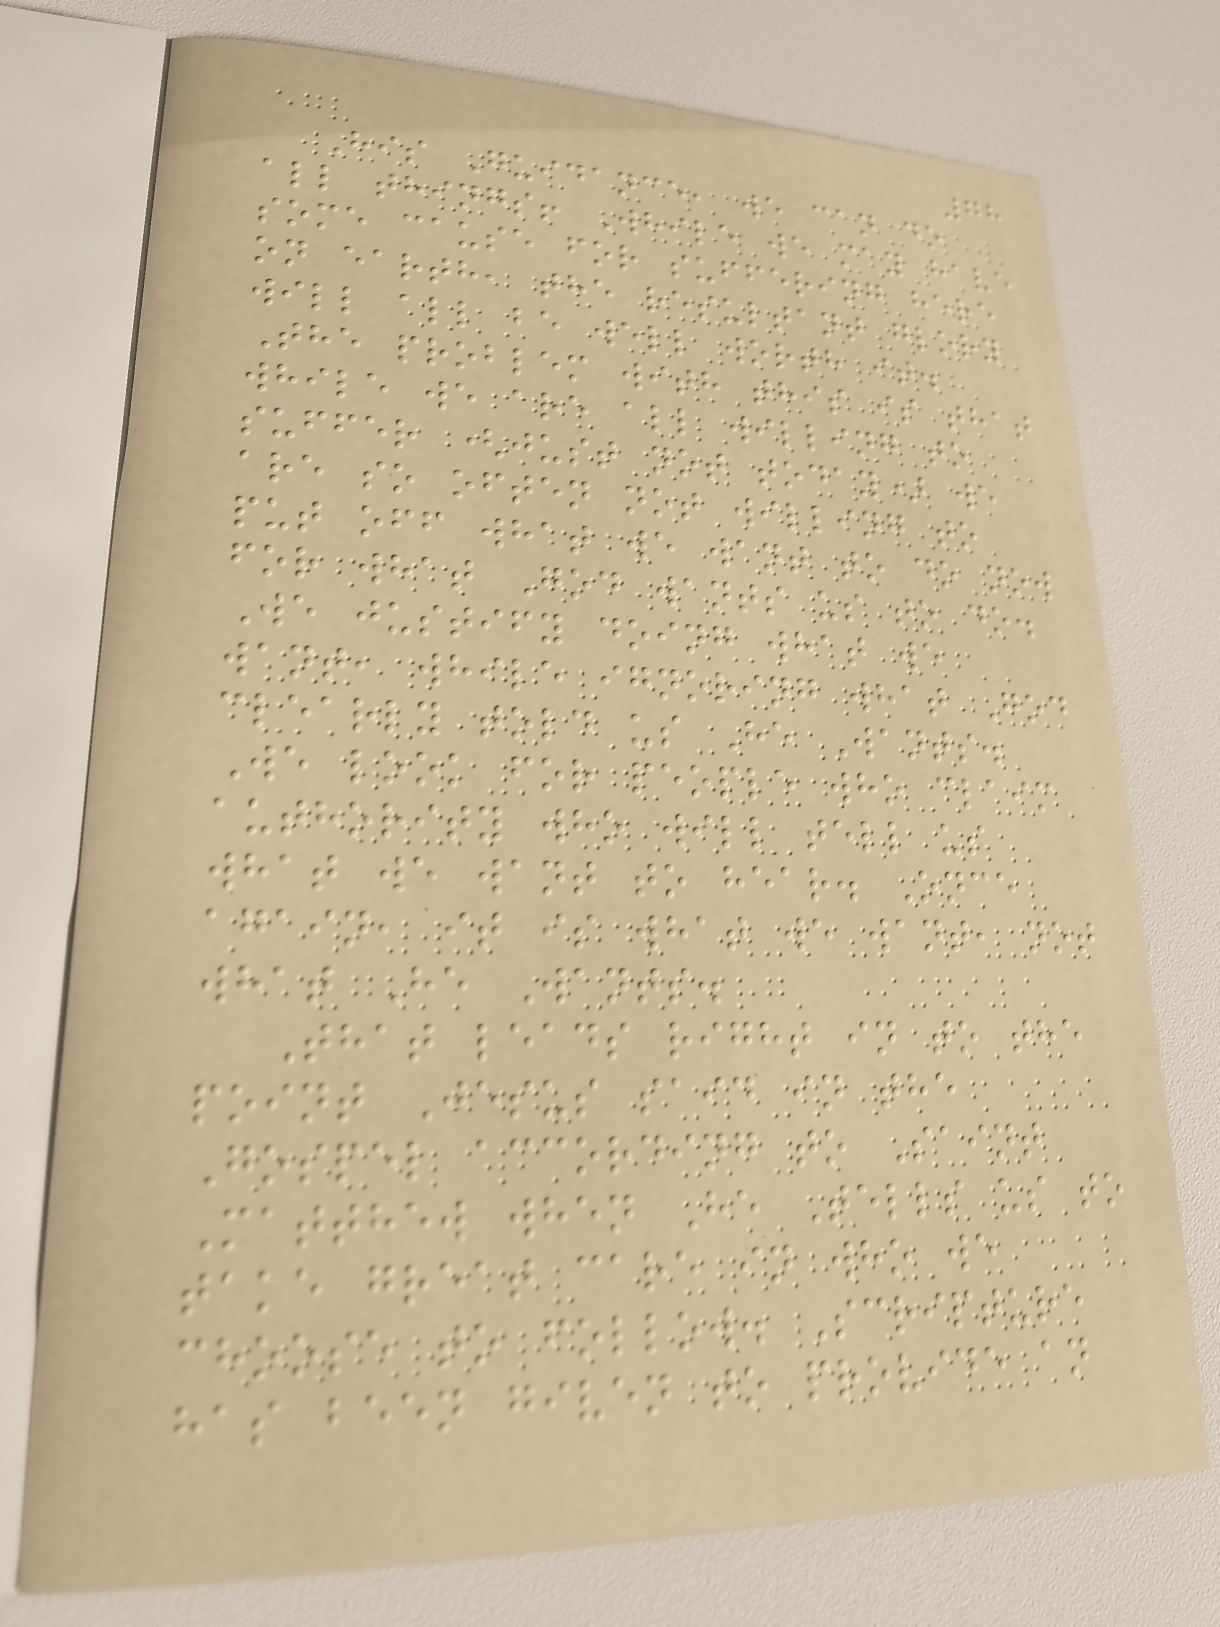78
His Guidance, we can do
all things! While we may have
some cause for suffering here
on earth, the resultant glory
will all be well worth it.
The problem with this is that
while we are all willing to
suffer (just not today) we
are so often not willing to
put off what we want to do now
for what God wants us to do.
We justify doing what we
want, while ignoring what God
clearly told us He Wants.
We look for people who claim
authority who will tell us
what we want to hear. Once
again, it is what we want, not
what He Wants.
That leads right in to the
point Jesus said in the
Gospel according to Saint
Matthew when He Tells us to
take great care in who we
choose to follow. Scripture
has been given to provide an
